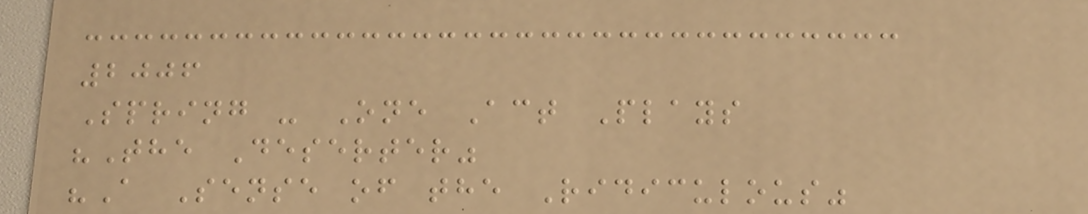2006
Spring - One Act Plays
"The Deserter"
"A Sense of the Ridiculous"
